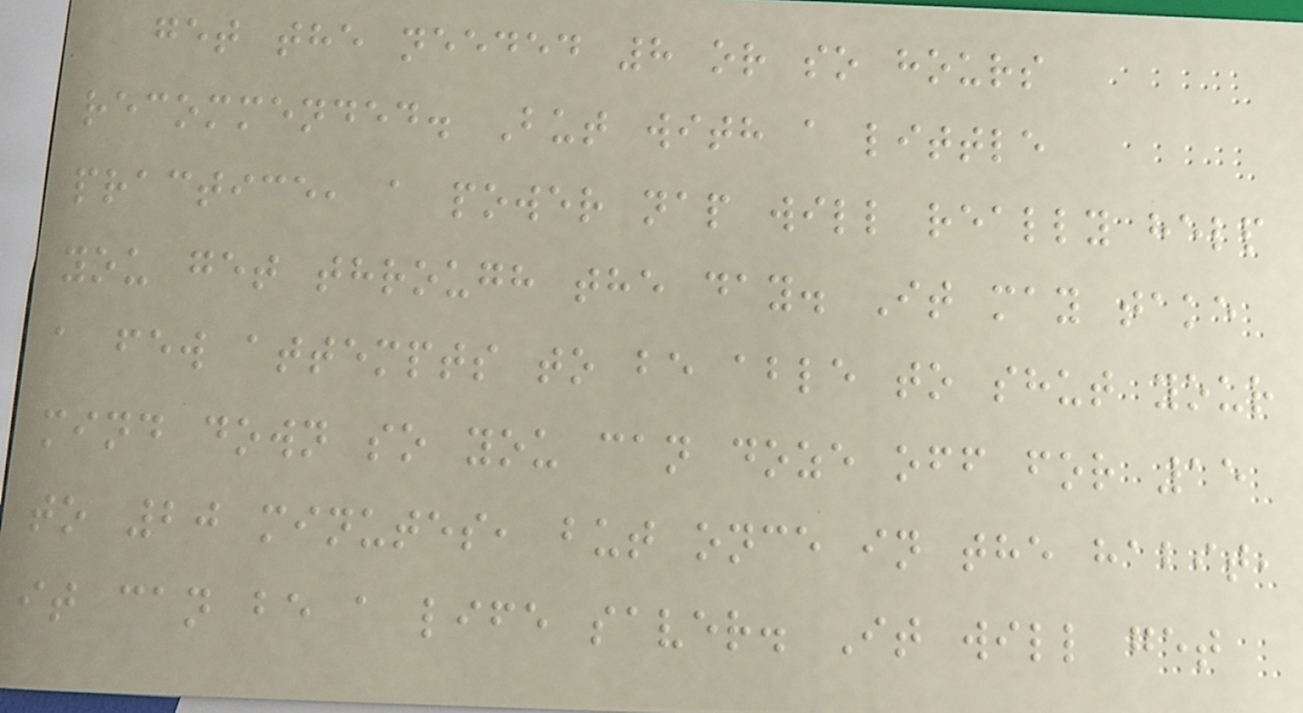get the needed 8 or so hours
recommended. But with a little
practice, a power nap will really help
you get through the day. It may take
a few attempts to be able to shut your
mind down so you can doze off for 15
to 20 minutes, but once in the habit,
it can be a life saver. It will get
